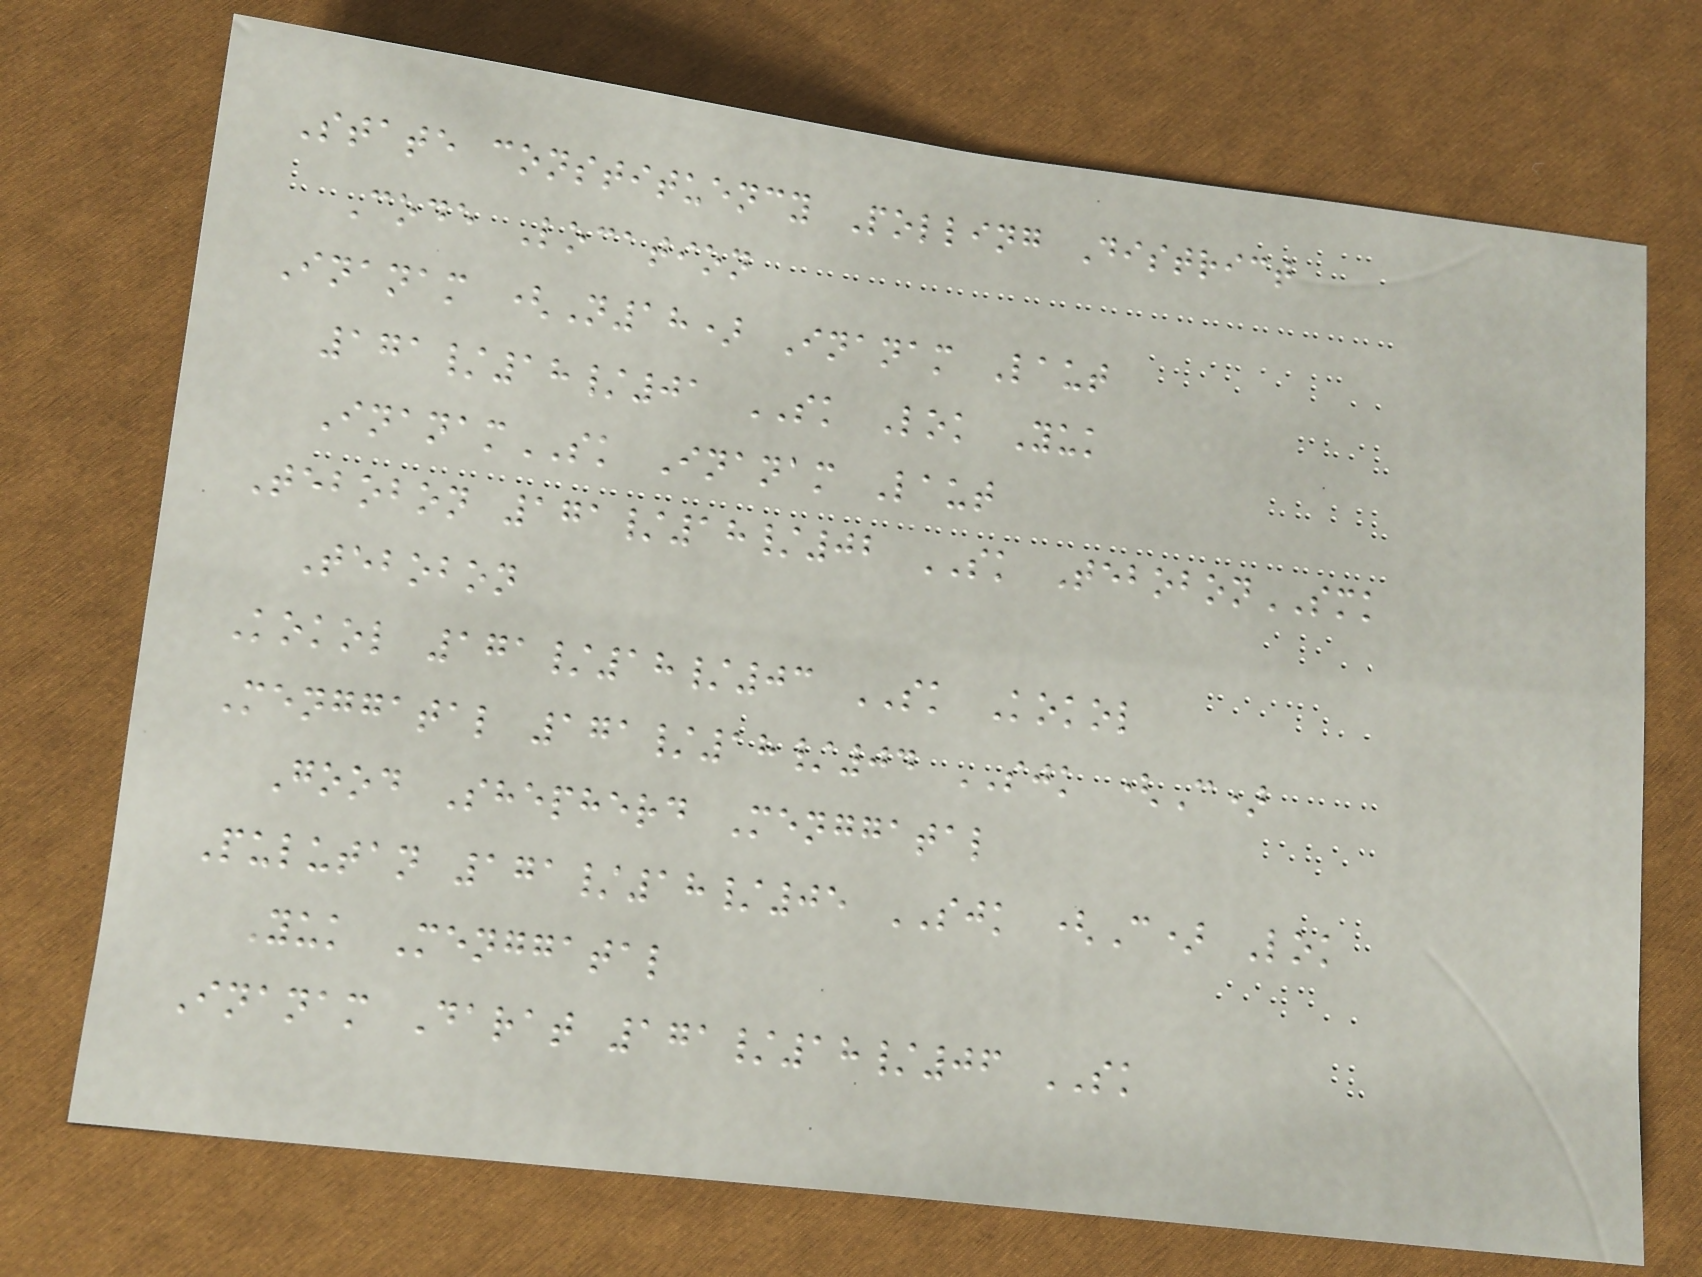State constituency Polling District
Code Location
Inanam (N18) Inanam Laut
171/18/01 SK Lok Yuk
InanamSK Inanam Laut
Tebobon 171/18/02 SK TebobonSMK
Tebobon
Kokol 171/18/03 SK Kokol
Menggatal 171/18/04 SJK (C)
Good Shepherd Menggatal
Pulutan 171/18/05 SJK (C) Lok
Yuk Menggatal
Inanam Darat 171/18/06 SK
